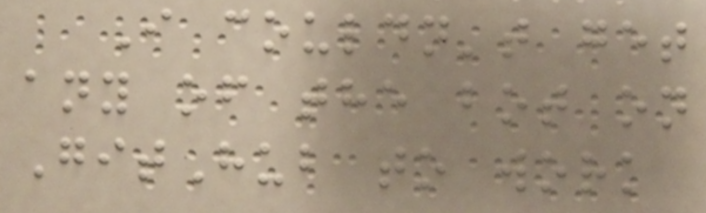I couldn't get
any of the bot on
GitHub to work
